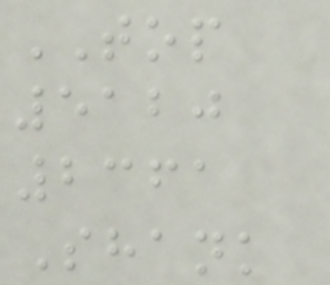TOP
5120
2361
Shank
